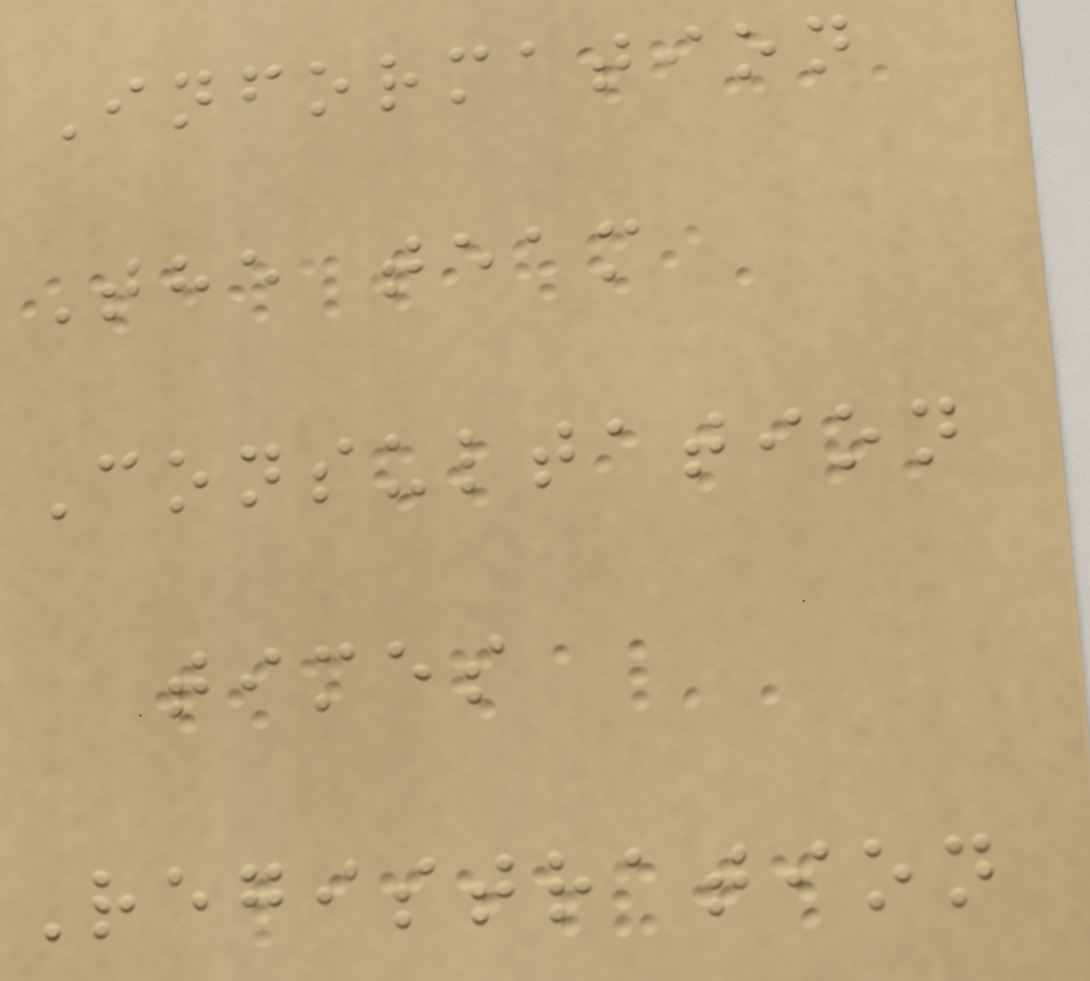Information
The team
Consultation
times
Registration
